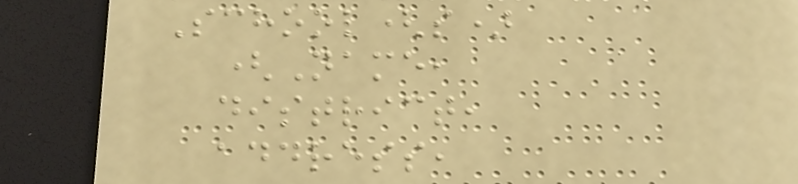School(s)
(Name,
district,
address,
